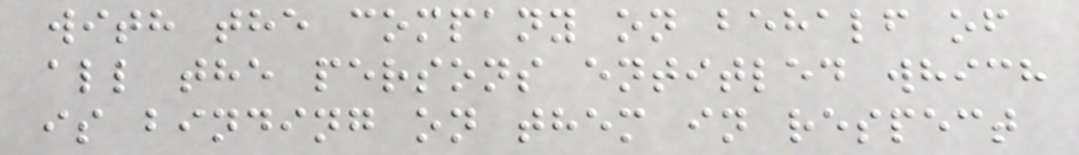with the company on behalf of
all the persons entitled which
is binding on them in respect
